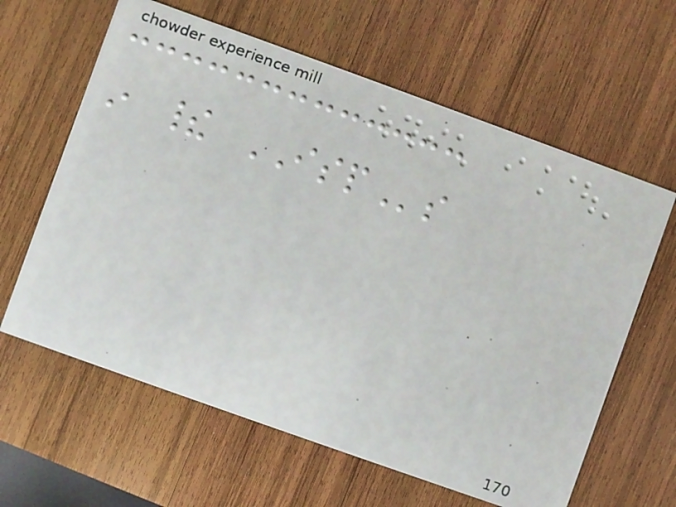in their ISPs
